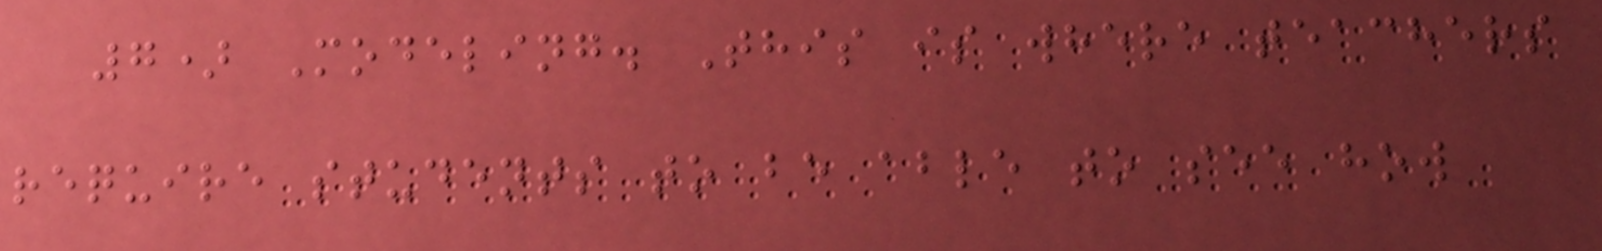7) Modeling. This is where teachers
require students to be able to see how
